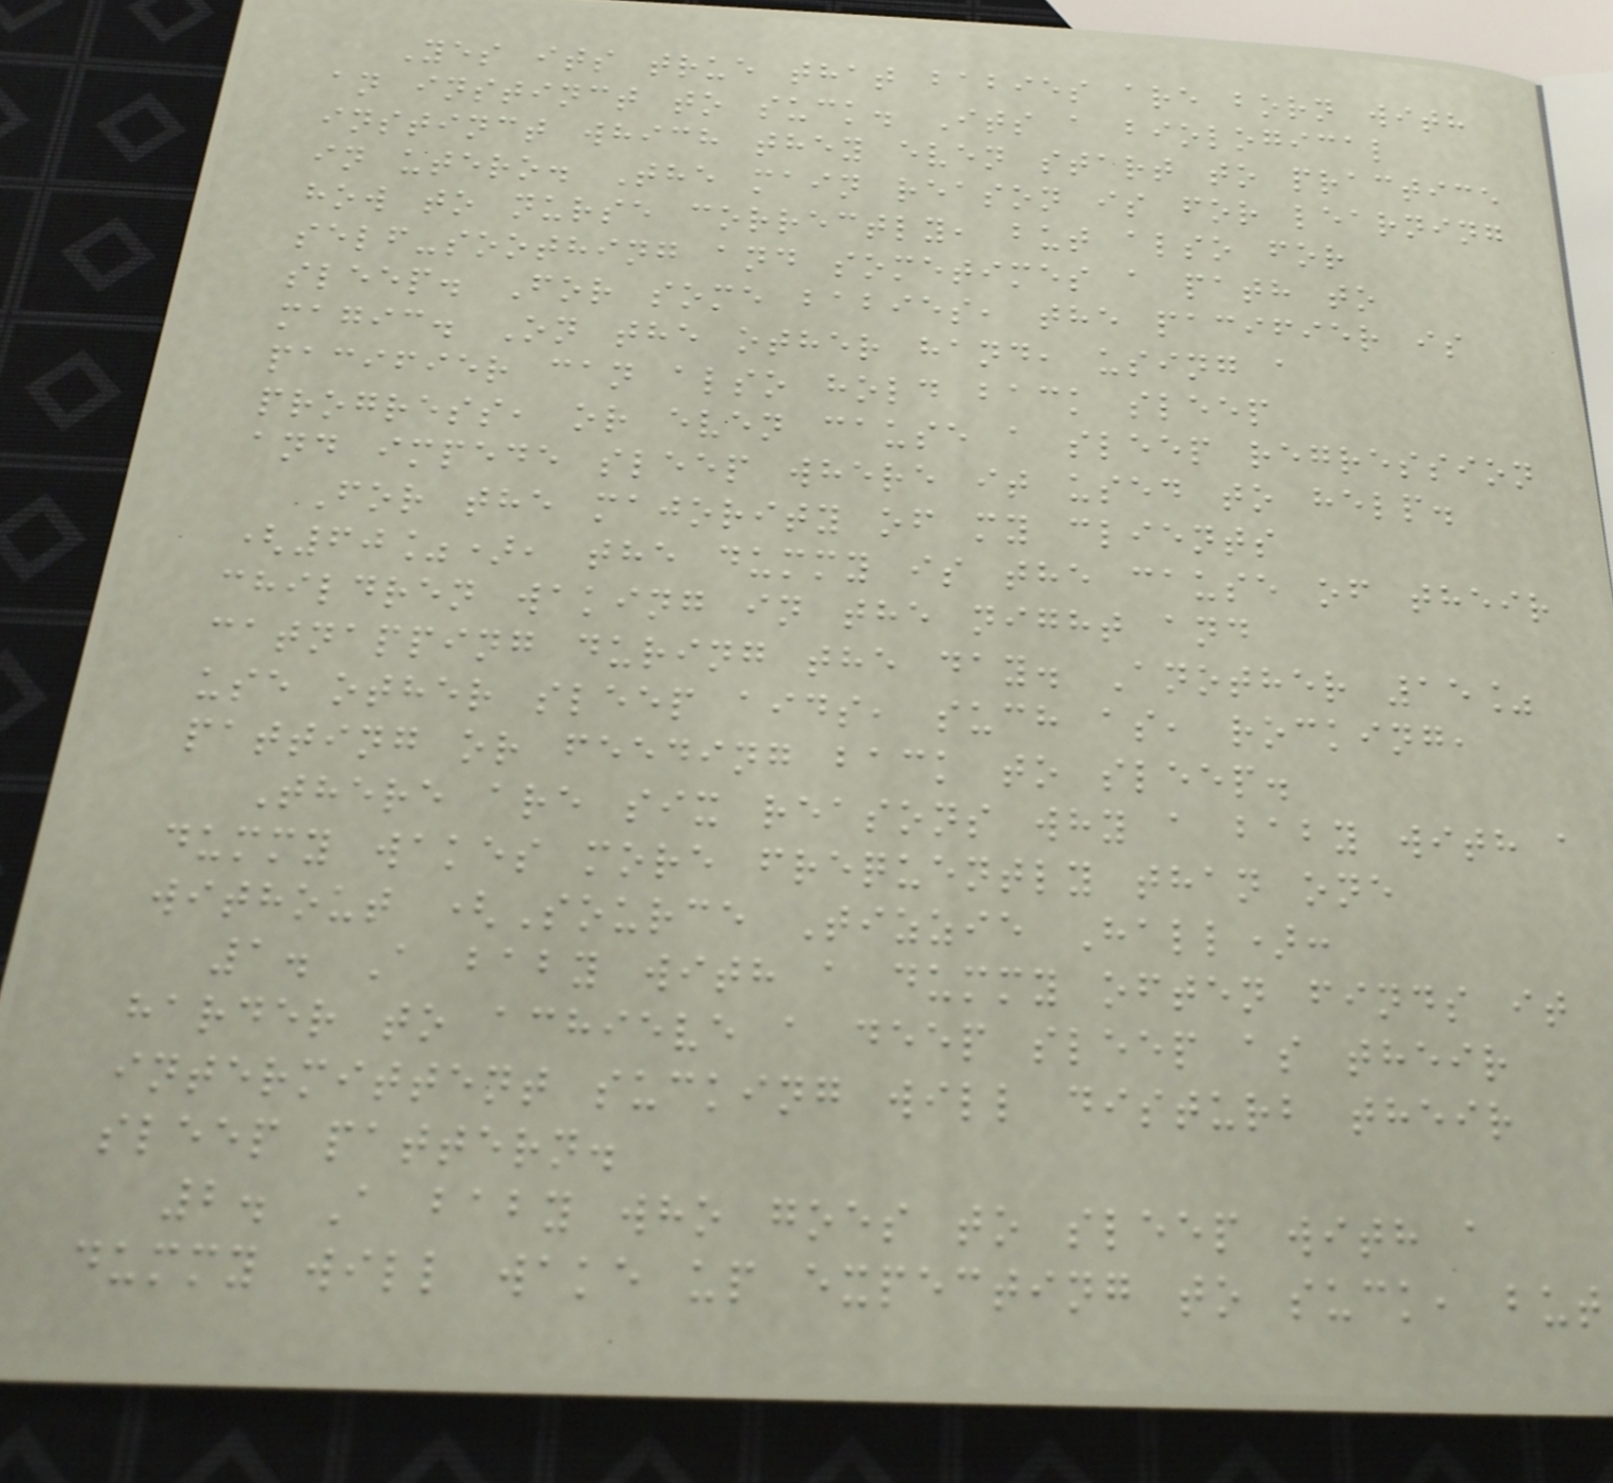Yes its true that babies are born with
an instinct to suck. Its a biological
instinct which they even start to practice
in utero. The main reason is for learning
how to nurse correctly, but also for
self-soothing and sometimes a path to
sleep. For some babies, the pacifier is
magic. On the other hand, using a
pacifier can also hold back sleep
progress, or even cause a sleep regression
and impede sleep where it used to help.
For the majority of my clients
(60%), the dummy is the cause of their
children waking in the night and
catnapping during the day. Another 15%
use other sleep aids, such as, rocking,
patting or feeding back to sleep.
There are six reasons why a baby with a
dummy wakes more frequently than one
without (Source Tizzie Hall):
1. A baby with a dummy often finds it
harder to achieve a deep sleep as their
intermittent sucking will disturb their
sleep pattern.
2. A baby who goes to sleep with a
dummy will wake up expecting to suck, but
